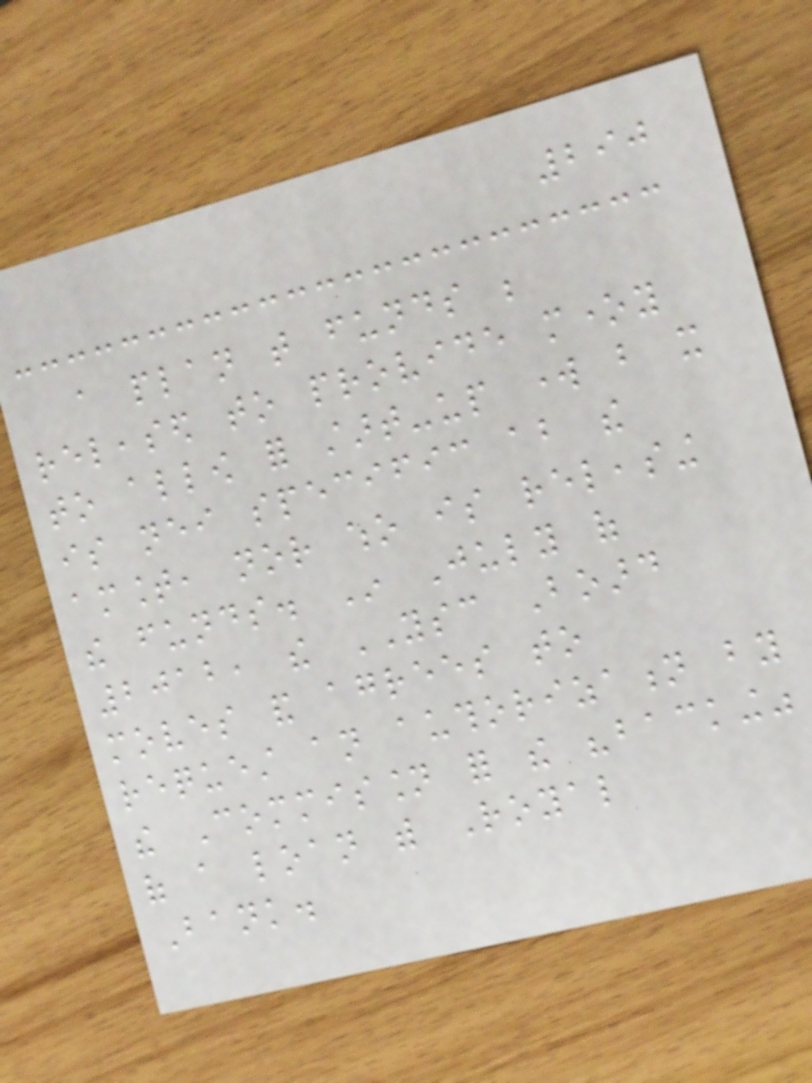290
a plan that funds be
released to provide money
to allow for start-up work but it
is neither specific about the
amount, nor who is releasing
the funds. In July of
2012, the YSC Board
moves and agrees to
request an authorization by
the Commission for the "backing"
of a loan with Royal
Bank.
